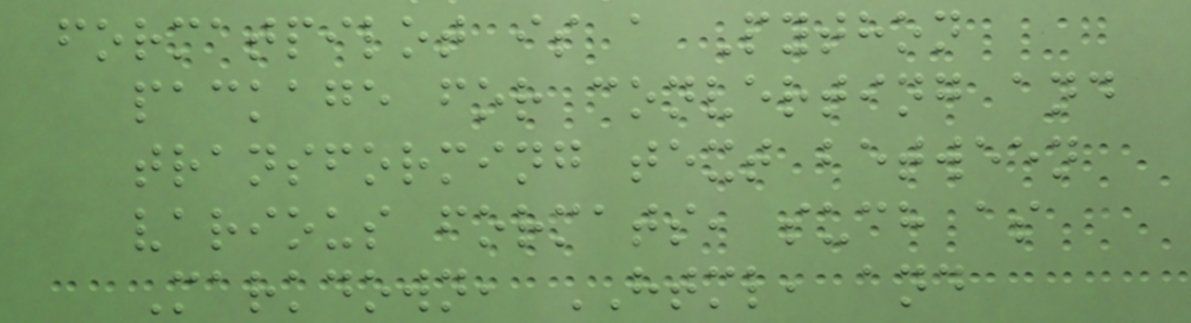formatpilot is a Python
package for converting and
transforming text between
various formats, such as
Markdown, HTML, and
